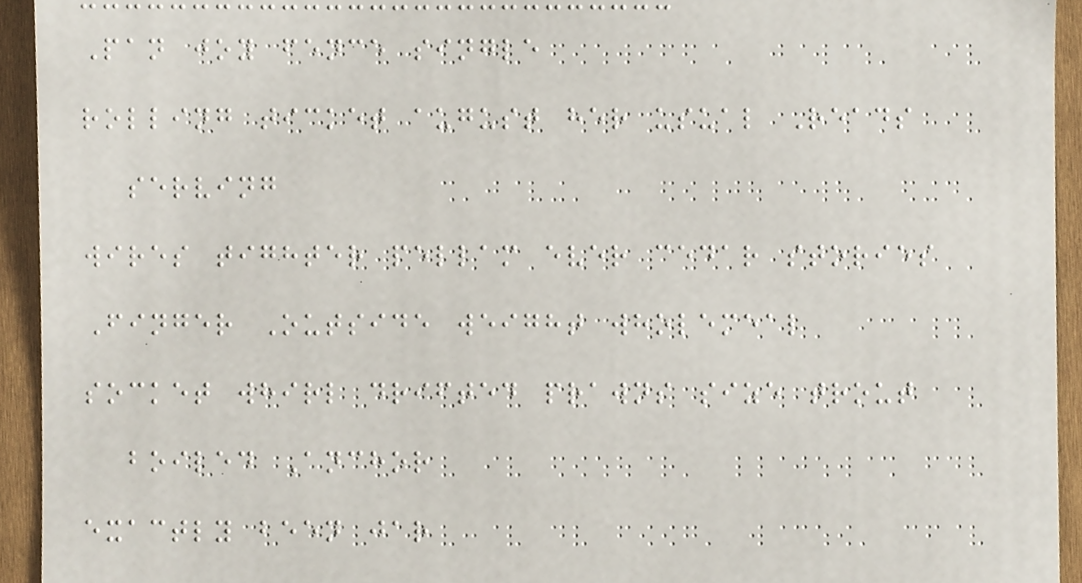Pan joy fence single
rolling ticket august her usual Reads
serving
wires tighter pellam ever cedar stories
Finger Outside weight wholemeal
socket whirl drifted prawns size trout
boiled Anchor
exactly been jar
